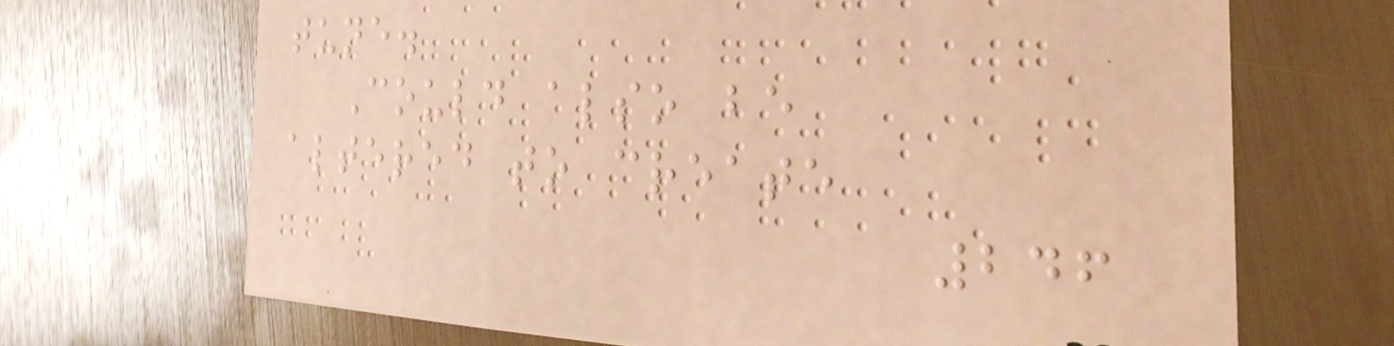tune.
Could also be
altered to create
246
